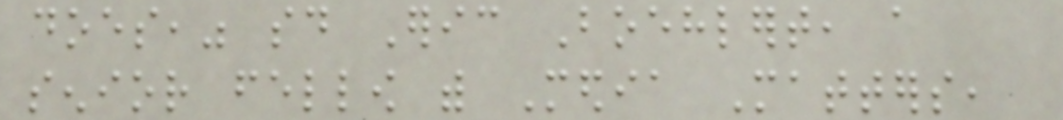does," said Eric Boehlert, a
senior fellow with Media Matters,
